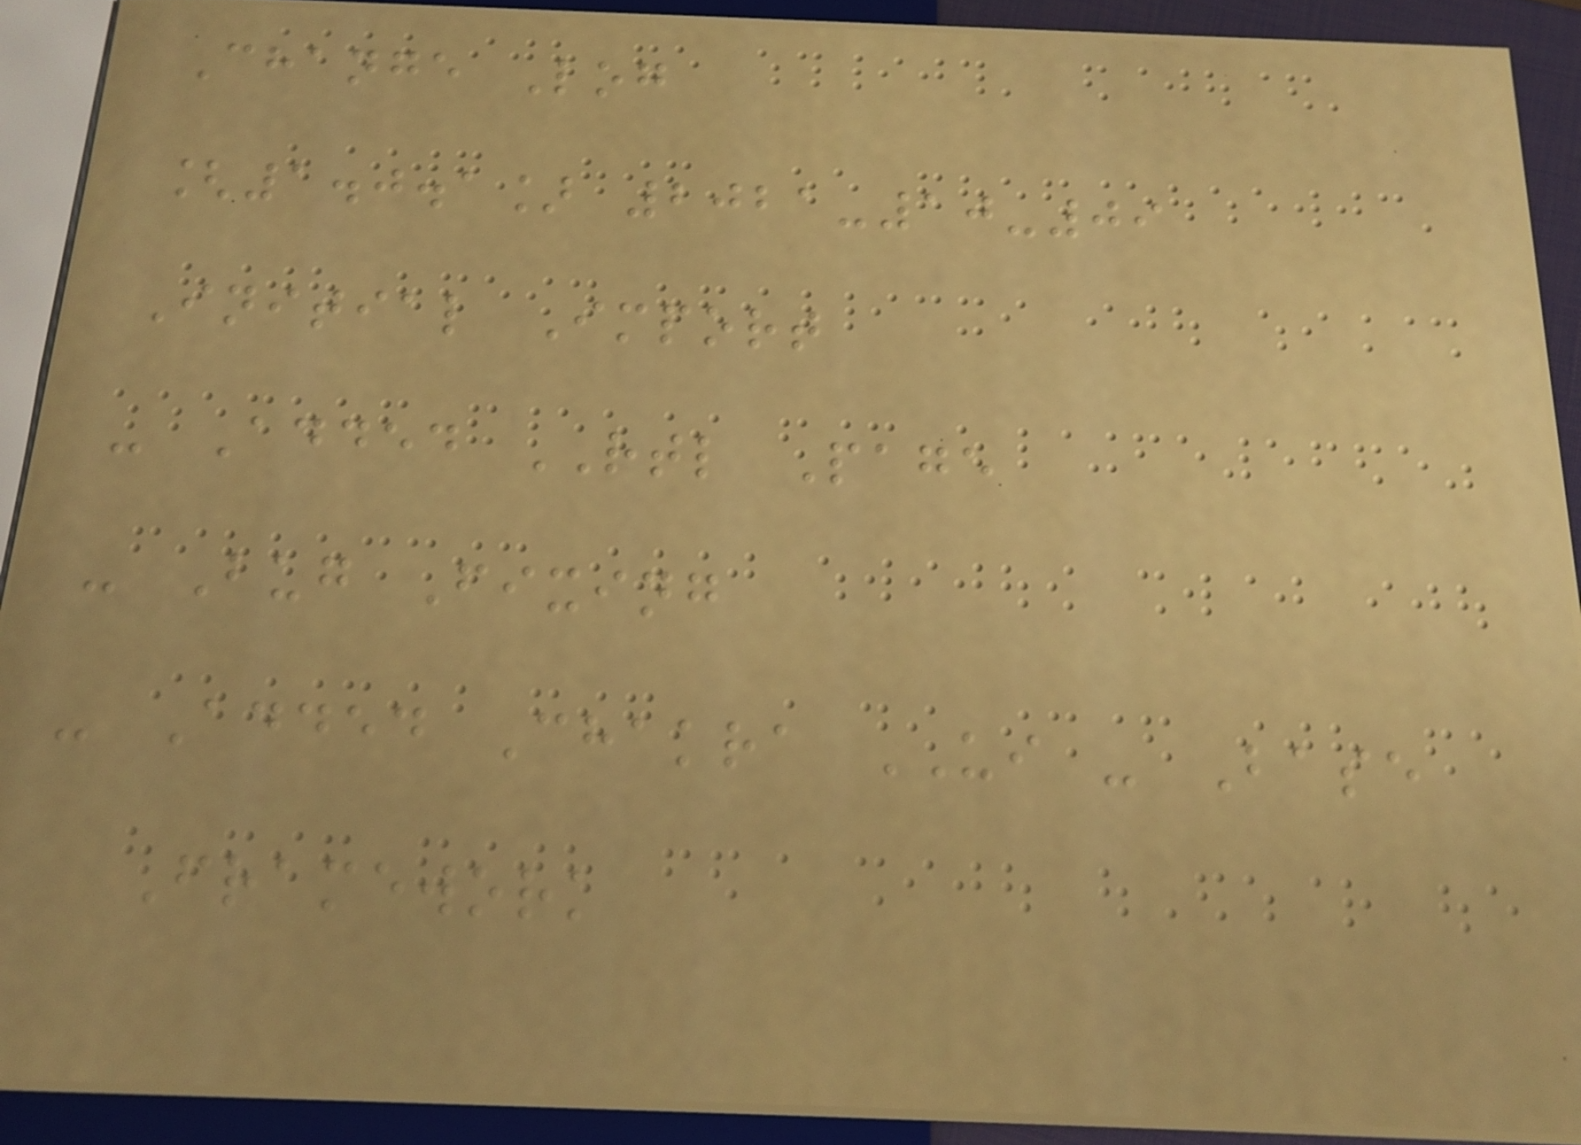Change Log
[1.0.1] 2021-10-09
Initial Import
- Added RTL Page
- Bug Fixing
- Added Chakra UI - Base
Framework
